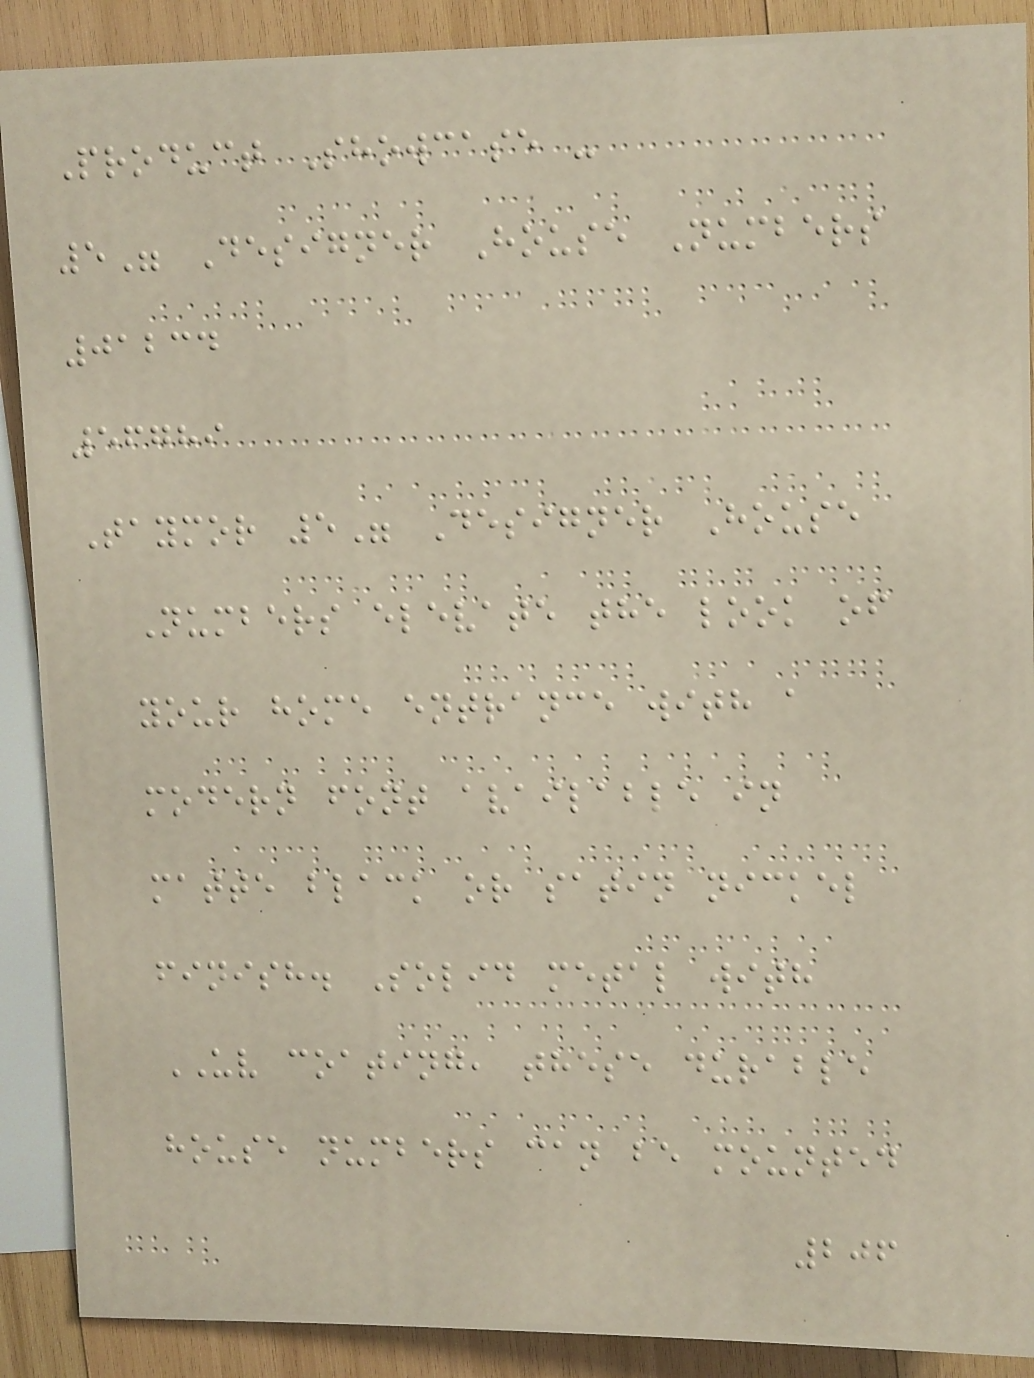Product Showcase -
5" Designer House Numbers
01234
56789
Taymor 5" Designer House
Numbers elevate the look of
your home entrance with a
modern font available in
matte black or satin nickel
finish. Solid metal with
UV coating, these durable
house numbers can be mounted
206
